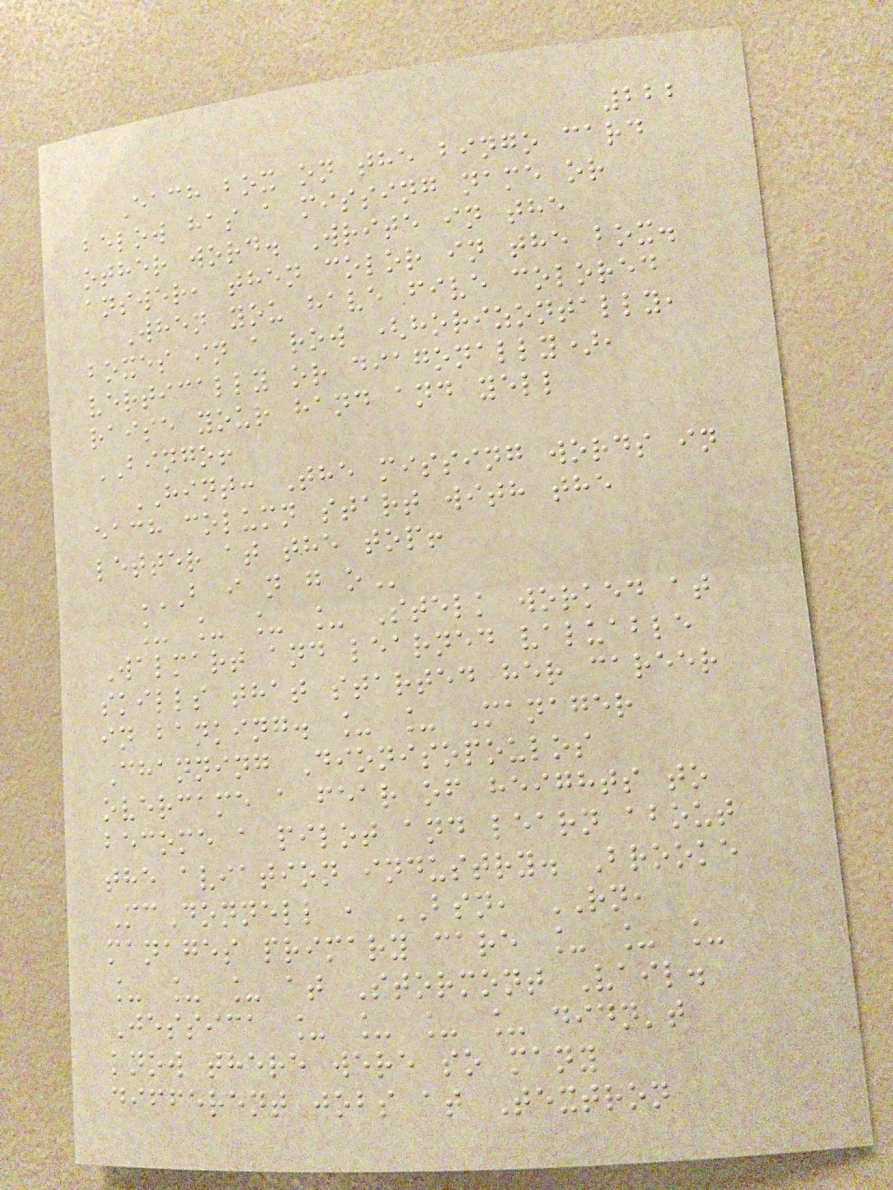222
Each box on the bingo card
below has a missing name or
other word. Write in the
answer, then color in the box.
When you have five colored
boxes in a row (horizontally,
vertically or diagonally),
raise your hand and yell
BINGO!
HINT: The missing words in
each column start with the
letter at the top!
B I N G O
_ _ _ _ Stelk worked at
Walmart and learned valuable
skills that started her career
in banking. _ _ Manager
Channing Dionisopoulos
overcame a fear of heights to
become a pilot and learn about
the aviation industry. Brooke
McDonnell , BSN, RN,
manages primary care _ _ _
_ _ _ at Stormont Vail.
Jessica _ _ _ _ didn't
know there were so many
different jobs at Textron
